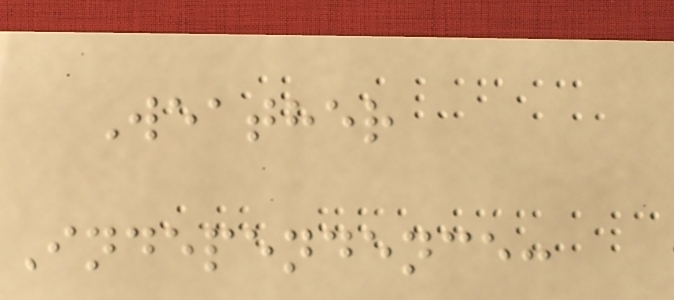Weather
Independence:
